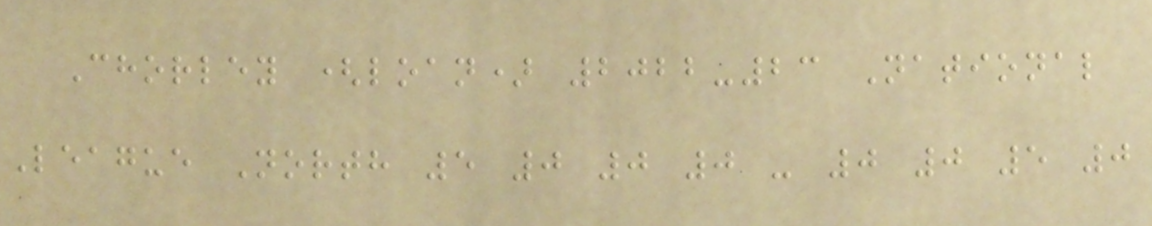Chorley (loan) 2022-23 National
League North 5 0 0 0 - 0 0 5 0
